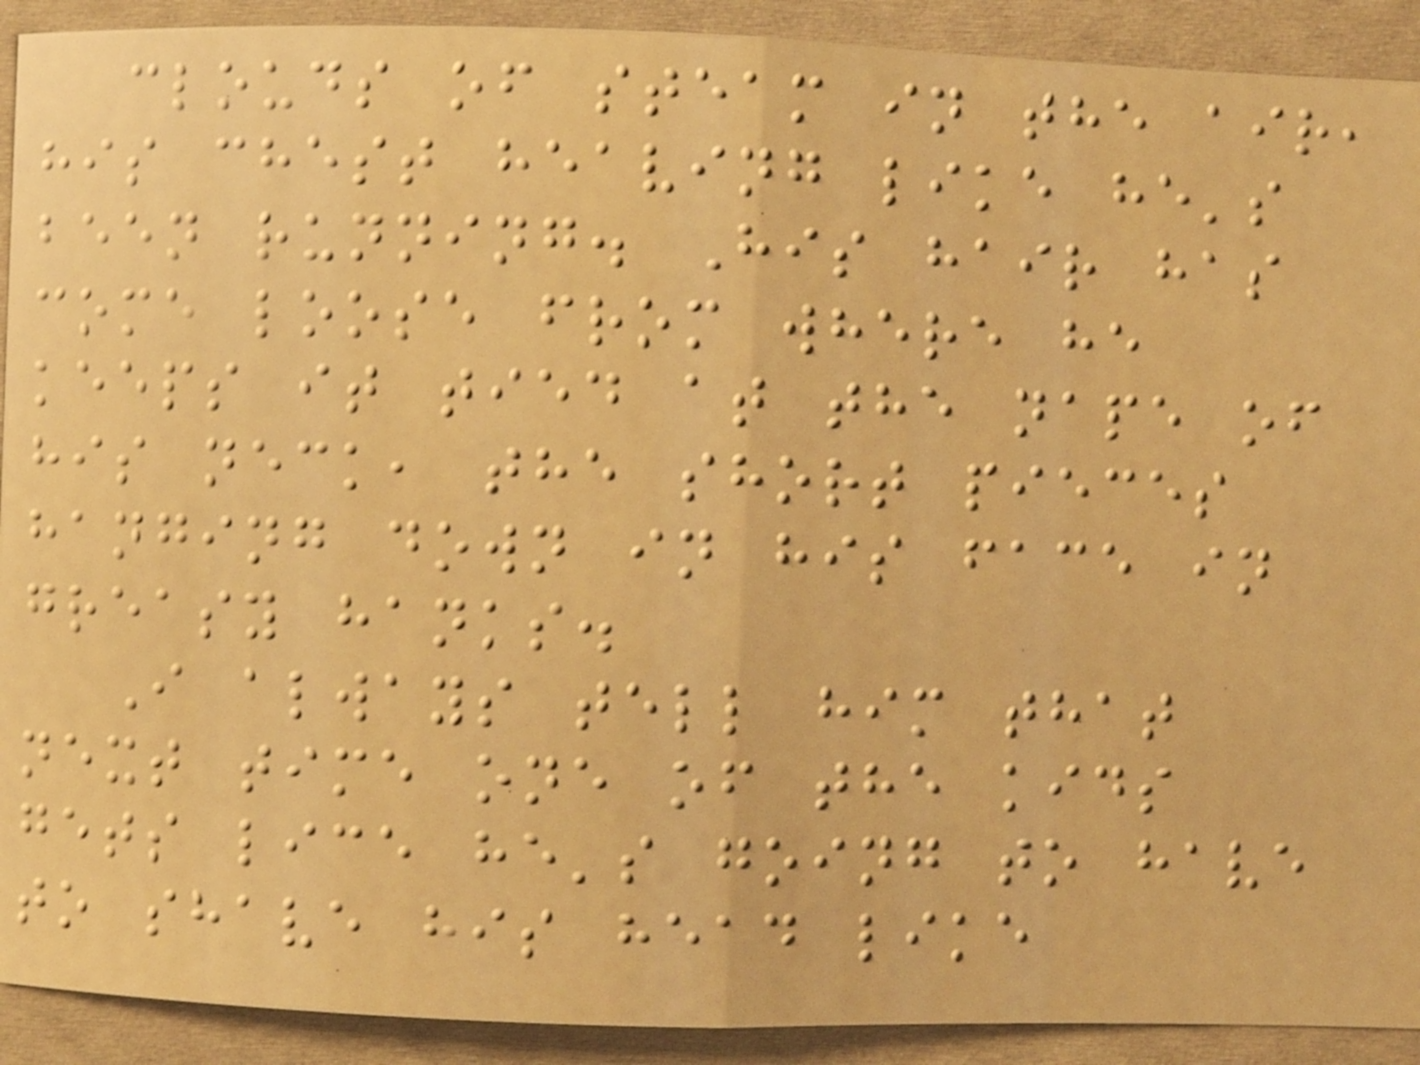clouds of steam in the air,
his chest heaving like he's
been running. His hair has
come loose from where he
keeps it tied at the nape of
his neck, the short pieces
hanging down in his face in
greasy hanks.
I always tell him that
next time one of the kids
gets lice he's going to have
to shave his head like
